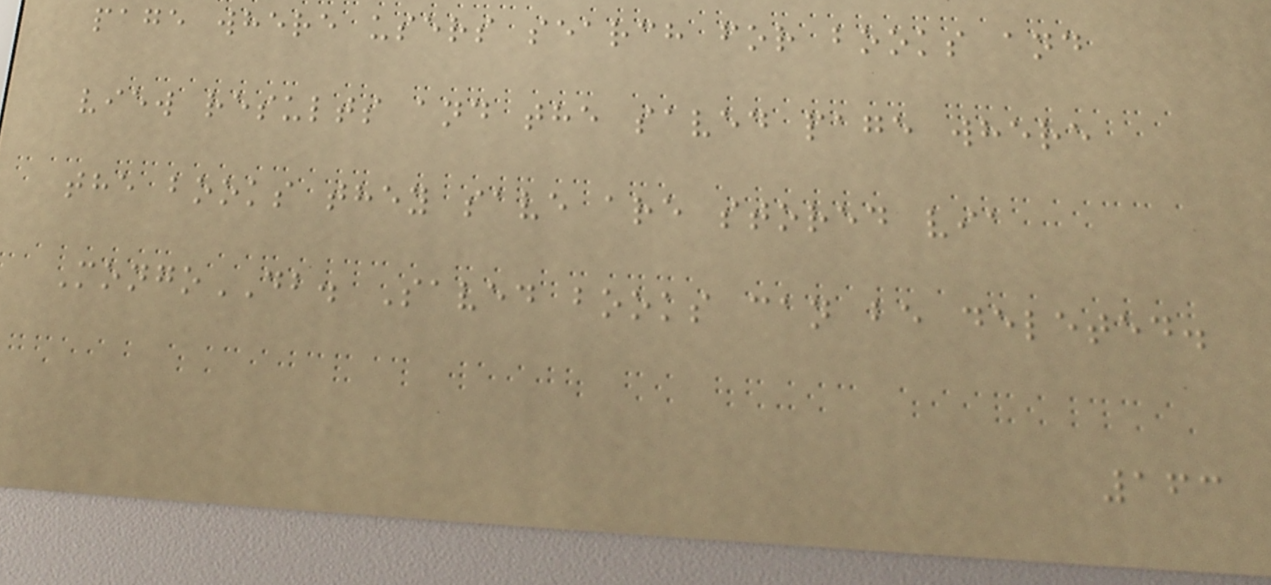page where users search for books and
view results and the saved page where
the books they save are stored via
MongoDB. Saved books can be deleted.
163
